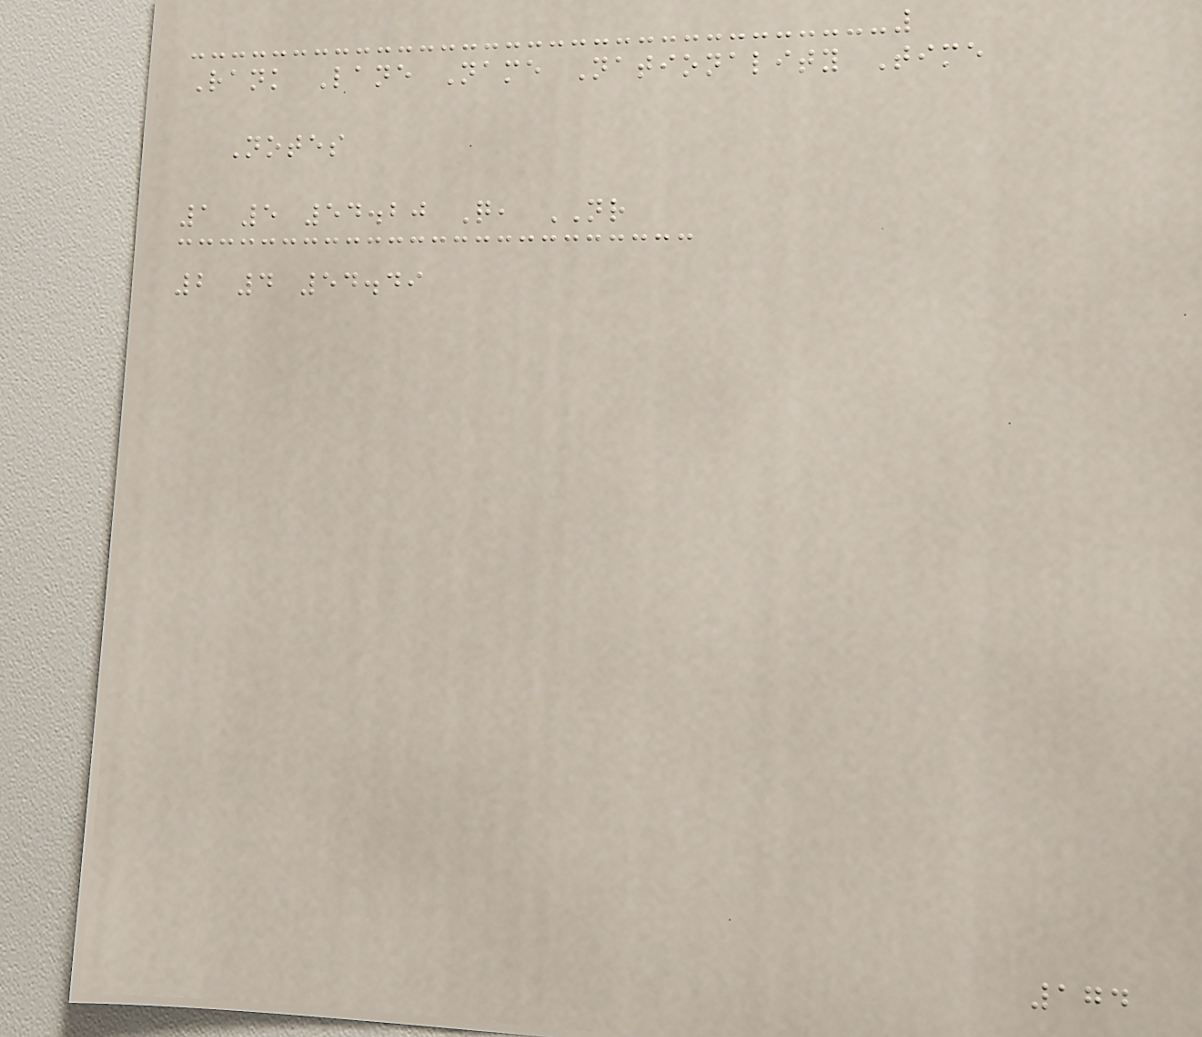Rank Lane Name Nationality Time
Notes
1 5 54.20 Q, NR
2 4 54.49
174
